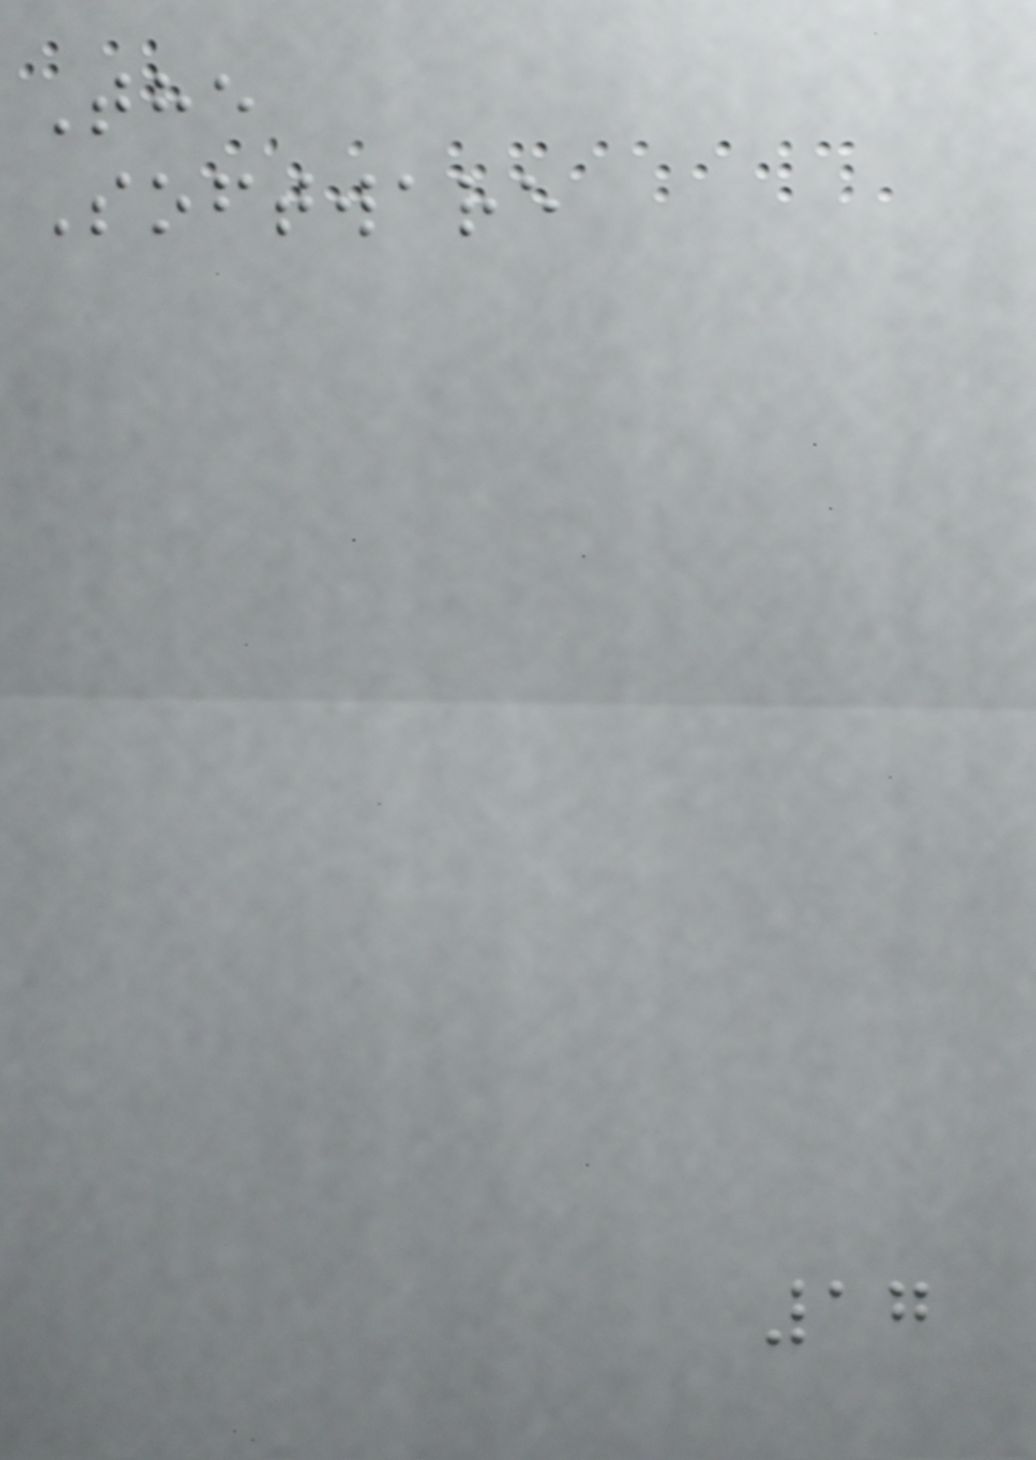The
Software
17
